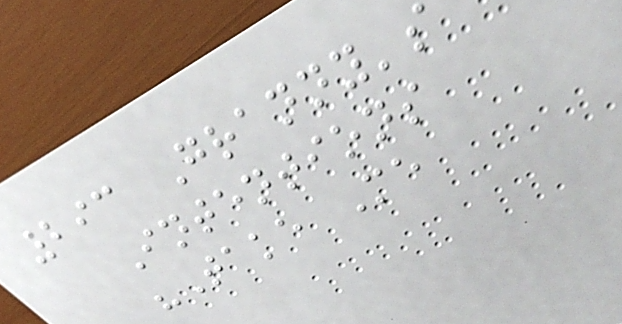293 Granny's
Intentions
"Take Me
